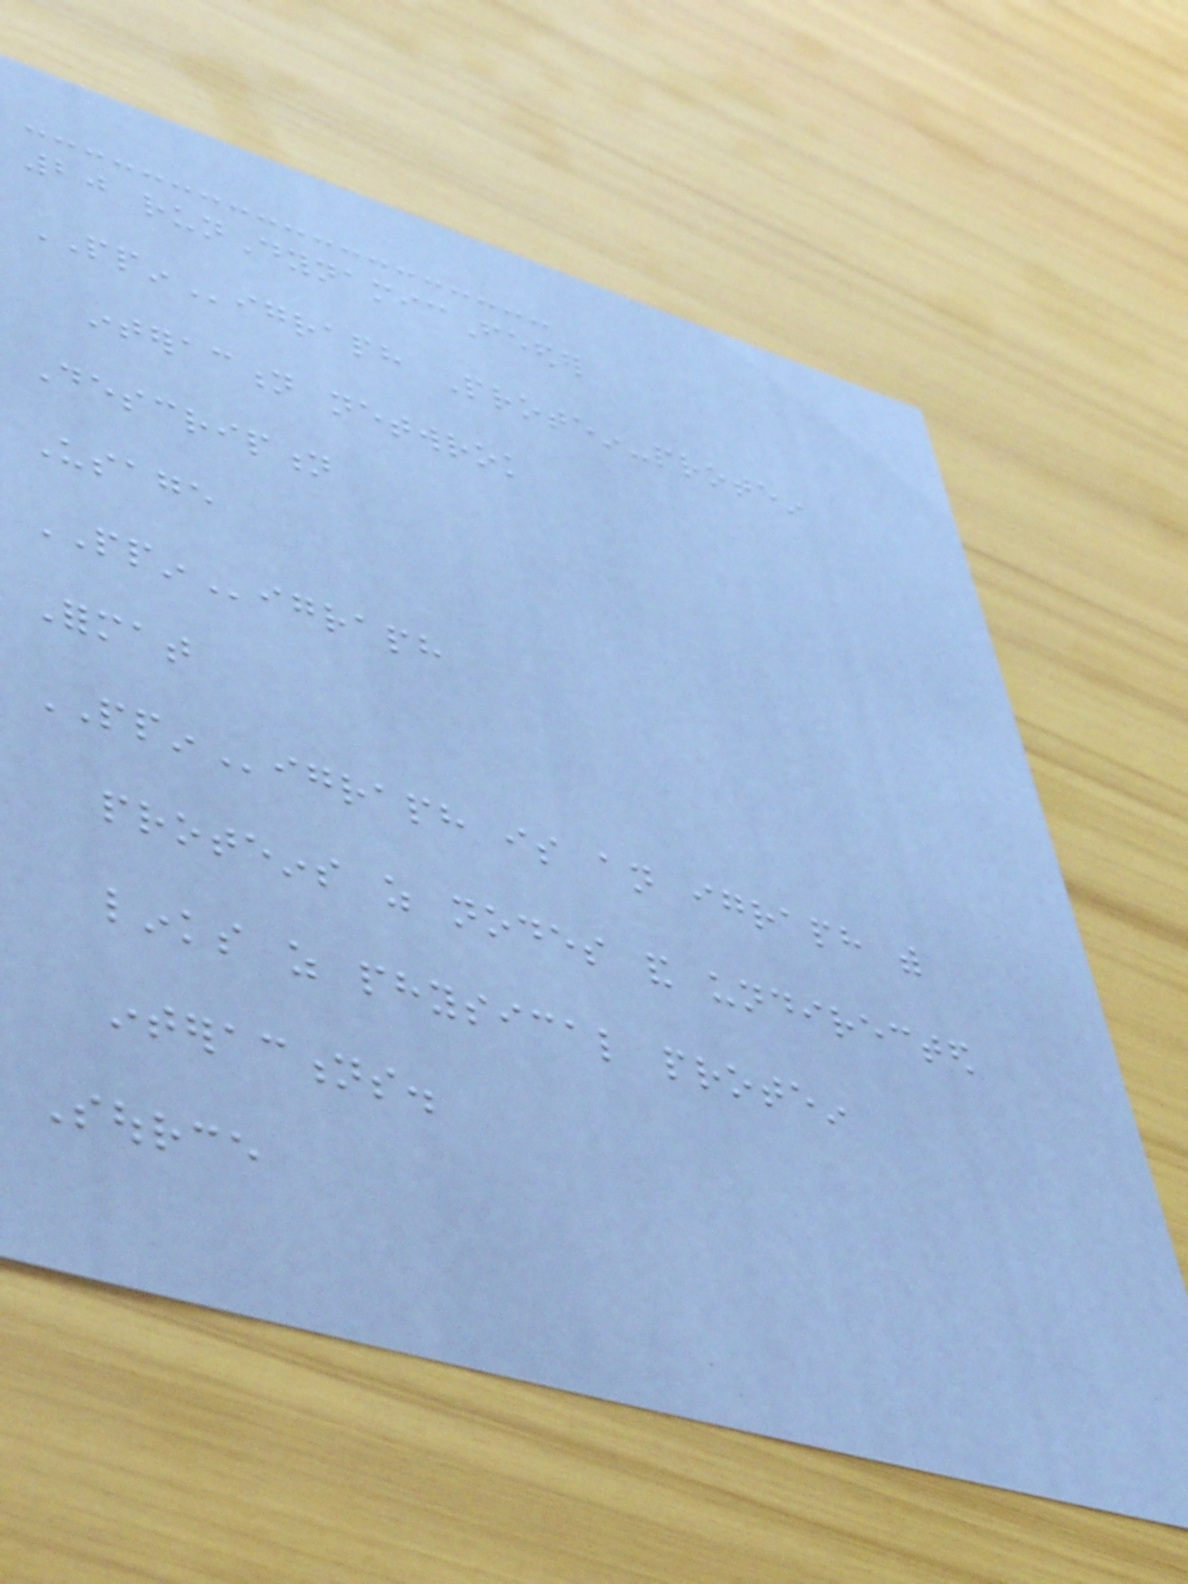20 runDynamicFeeder
PPINigraph Protein-protein
interaction netwrok
Description
Usage
PPINigraph
Format
PPINigraph is an igraph with
proteins as nodes and undirected
links as physical protein
interactions.
Source
